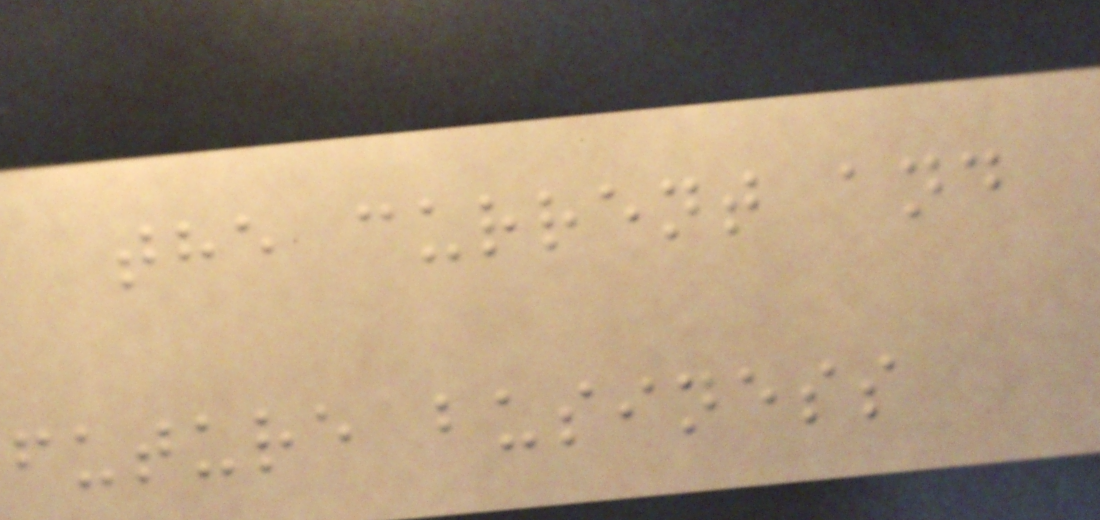the current and
future business
